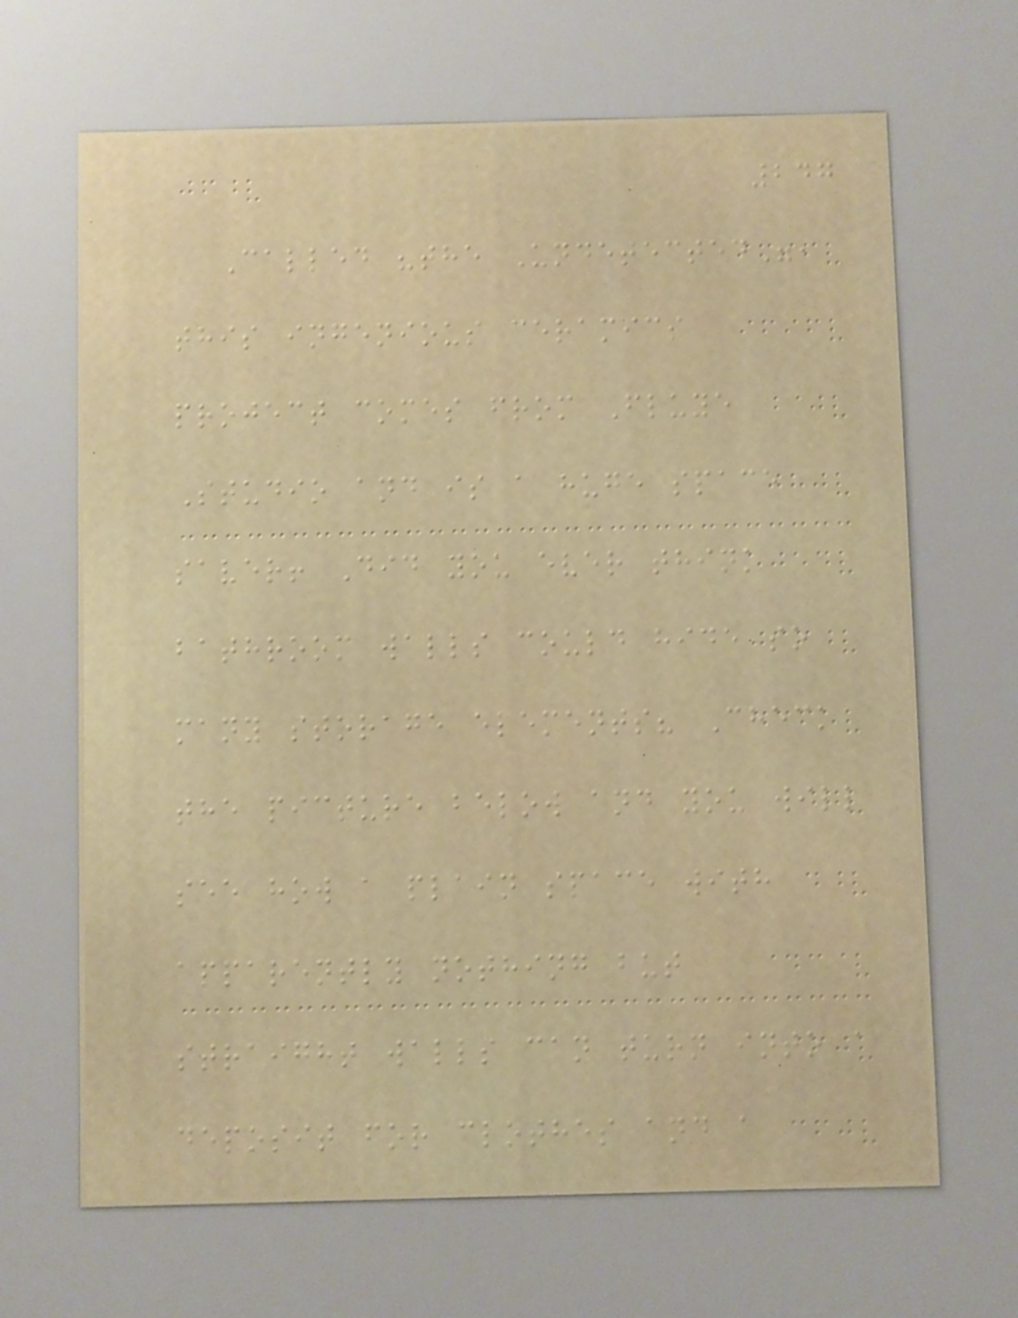247
Called "the Undetected",
this ingenious ceramics
project comes from Fluye
Studio and is a huge space
saver! Did you ever think
bathroom walls could hide so
many storage elements? Check
the picture below and you will
see how a plain space with
apparently nothing but
straight walls can turn into a
deposit for clothes and a
